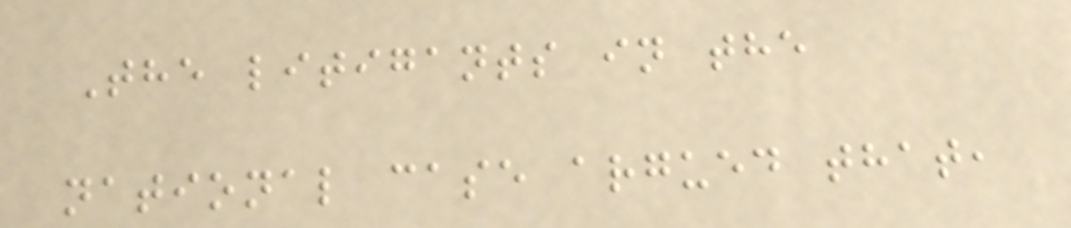The litigants in the
national case argued that,
